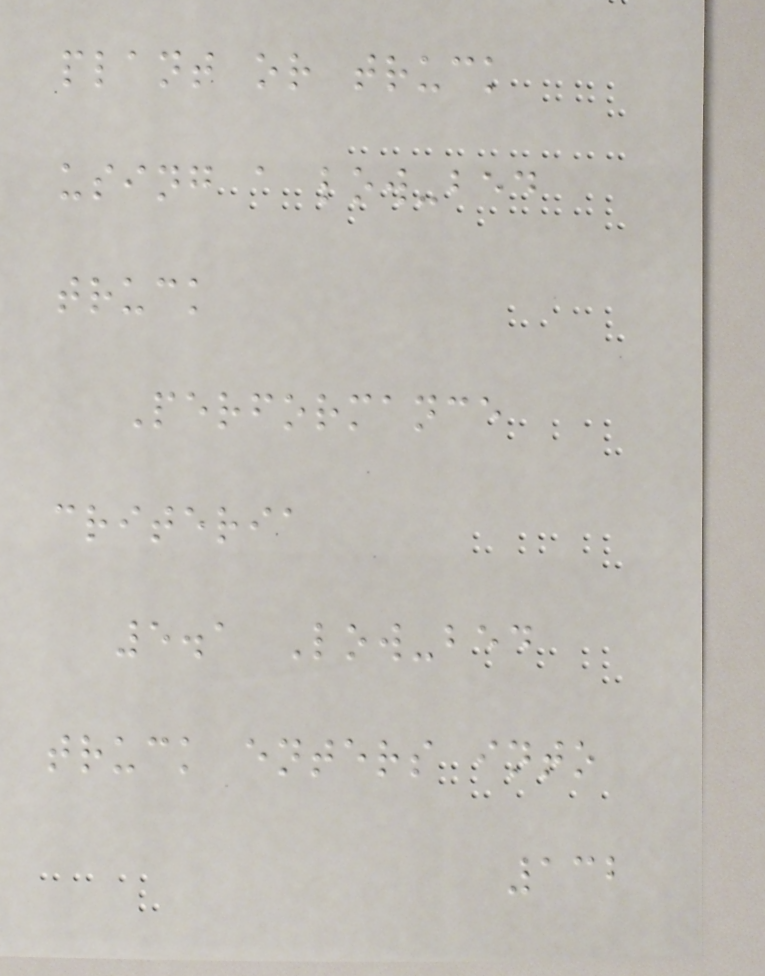plant or truck
using a low-bed
truck
Performance
criteria
5.1 Low-bed
truck enters into
132
